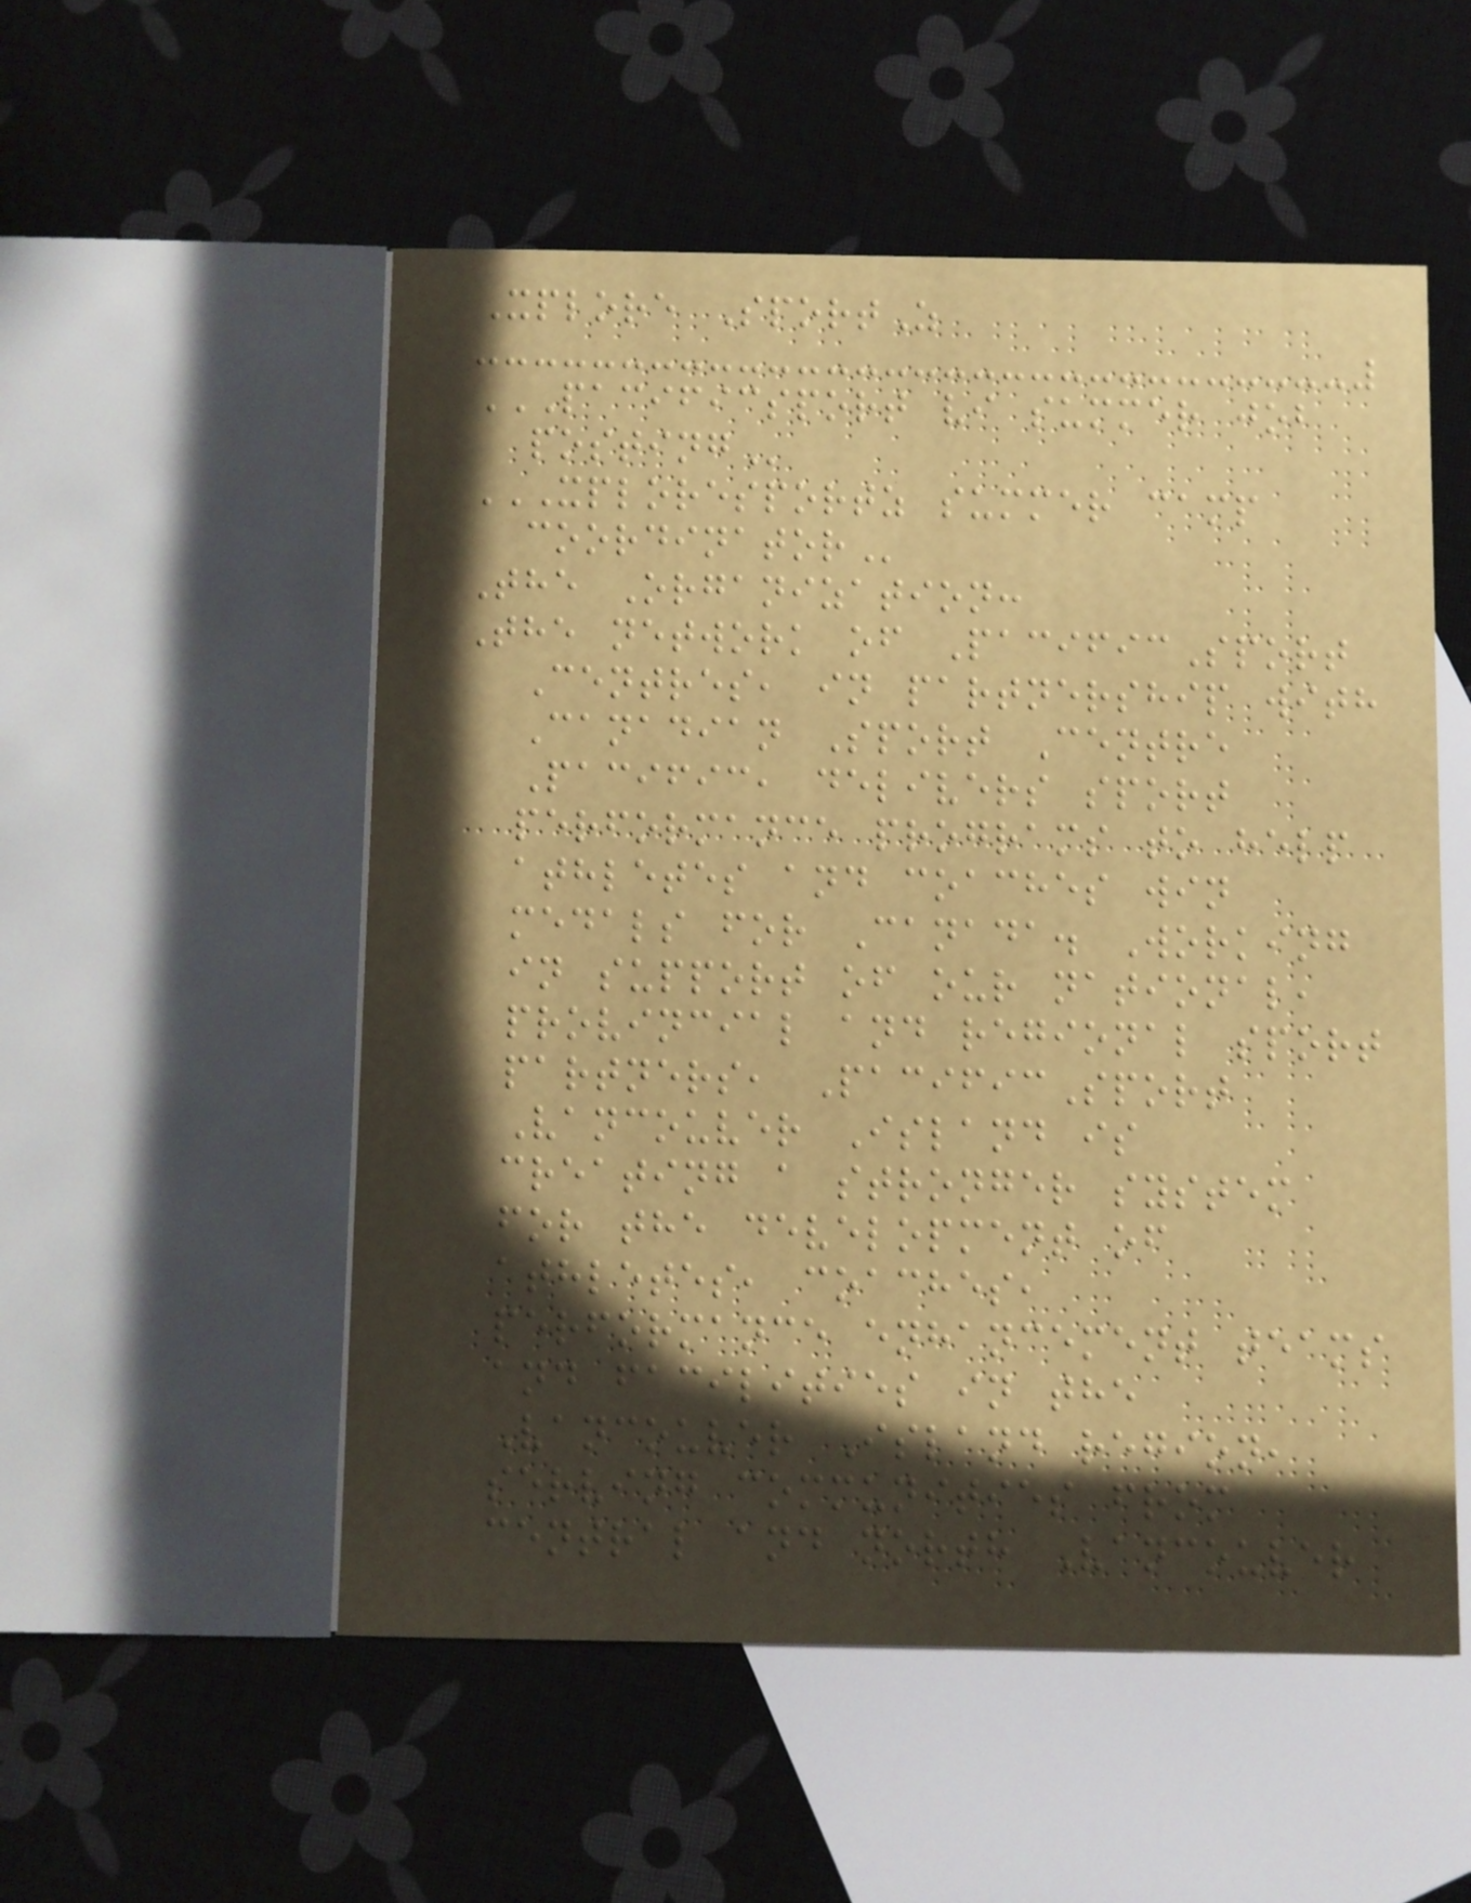Xplore SportZ
PACIFICSPORT VI SUMMER JOB
POSTING
XPLORESPORTZ SUMMER CAMP
COORDINATOR
The Organization:
The network of PacificSport
Centres, in partnership with
Canadian Sport Centre
Pacific, delivers sport
performance programs to help
athletes and coaches win
medals for Canada. Working
in support of our national,
provincial and regional sport
partners, PacificSport
Vancouver Island is
creating a stronger system
for the development of
athletes, coaches,
performance enhancement teams
and facilities in the
Vancouver Island region,
serving communities from
central and north Vancouver
